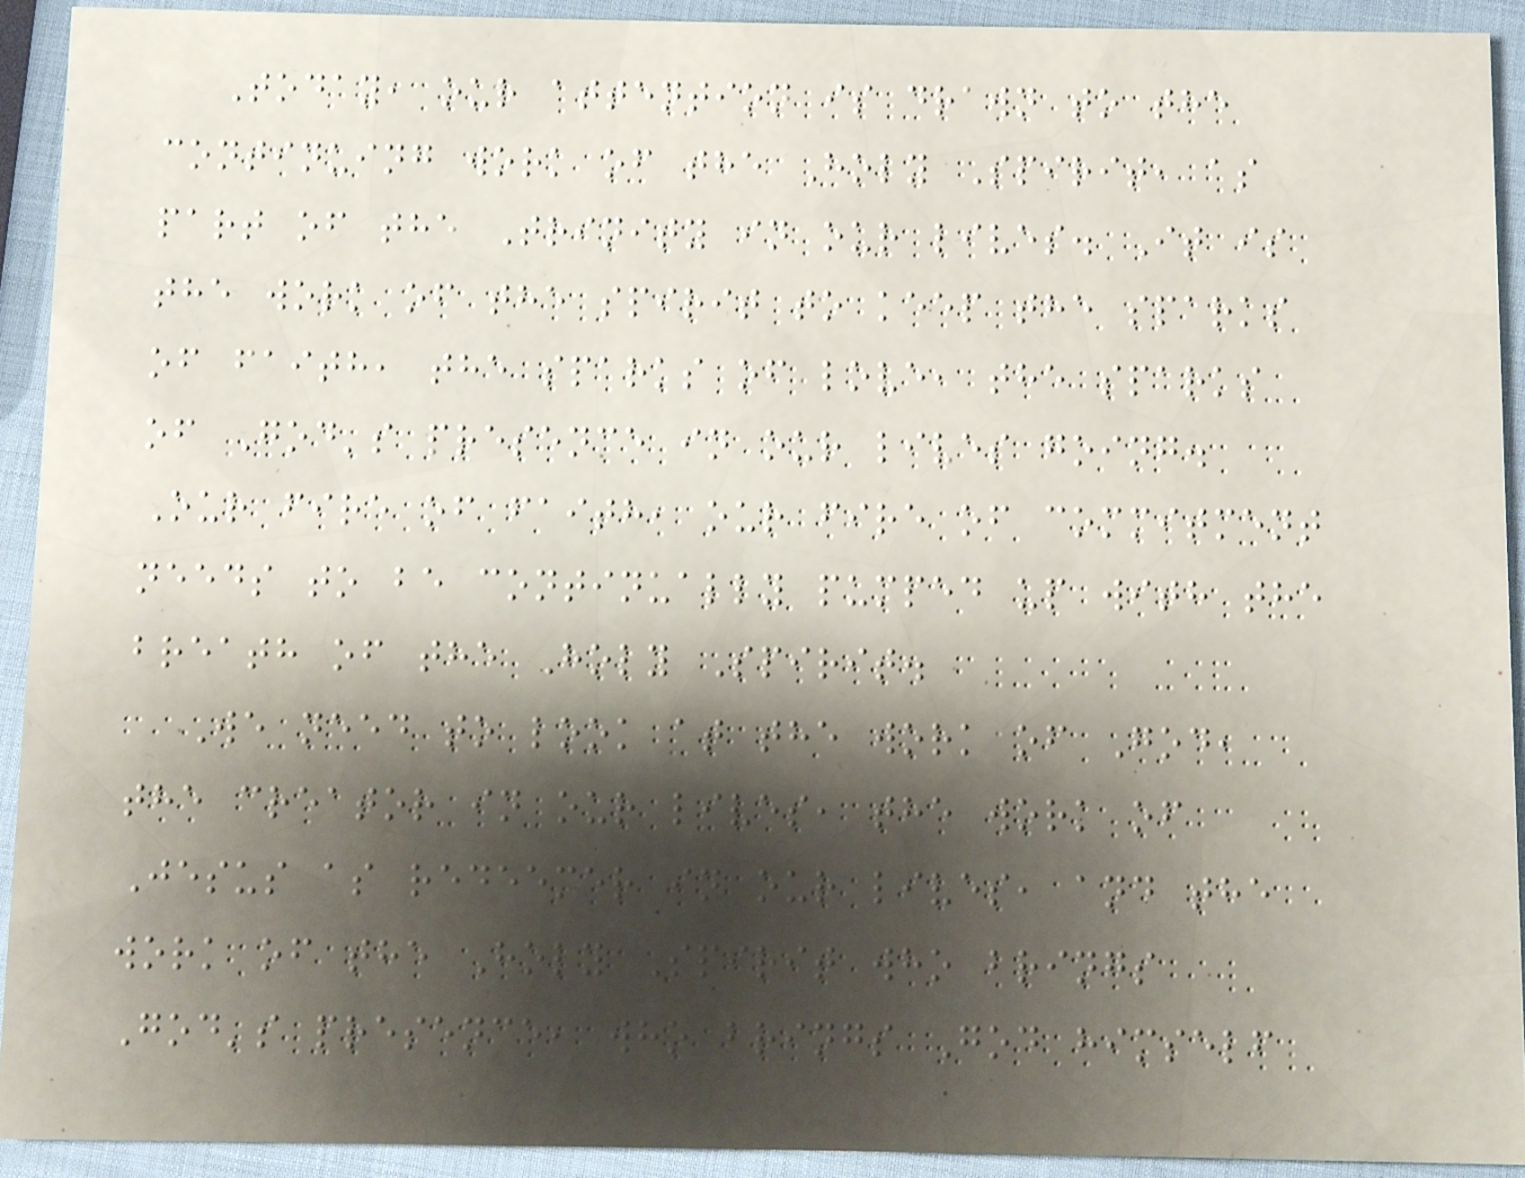Today, our attention is drawn to the
continuing work of the Holy Spirit, as
part of the Trinity in our lives. It is
the work of the spirit to keep the sparks
of faith, the sparks of love, the sparks
of God's presence in our lives going.
Our fire of faith, our fire of commitment
needs to be continually pumped up with the
breath of the Holy Spirit.
We need to look at the work of God,
the creator in our lives, the work of
Jesus as redeemer in our lives, and the
work of the Holy Spirit who brings
God's presence, who brings God himself
